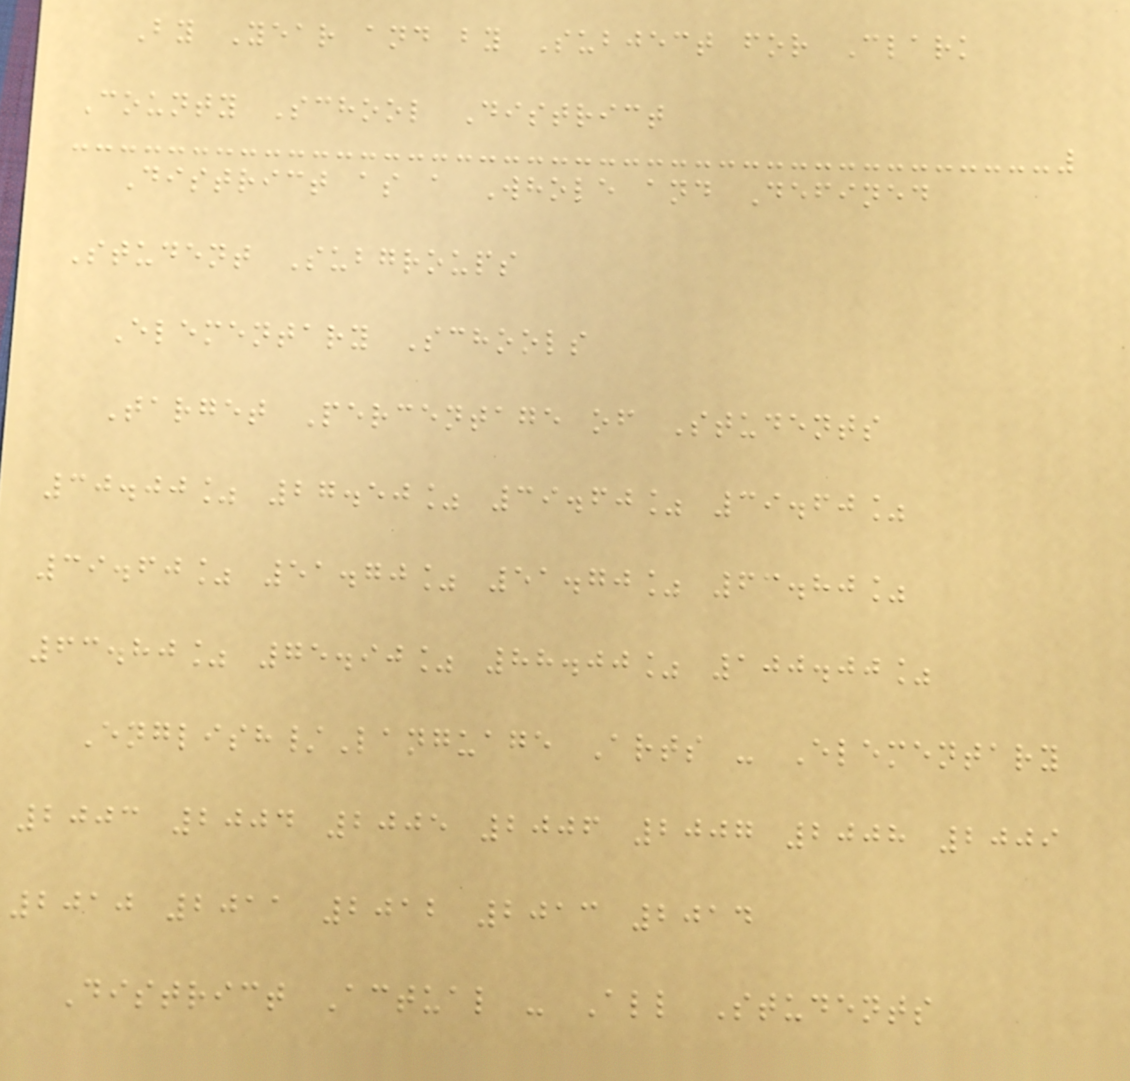By Year and by Subject for Clark
County School District
District as a Whole and Defined
Student Subgroups
Elementary Schools
Target Percentage of Students
30.00% 27.50% 39.60% 39.60%
39.60% 51.70% 51.70% 63.80%
63.80% 75.90% 88.00% 100.00%
English/Language Arts - Elementary
2003 2004 2005 2006 2007 2008 2009
2010 2011 2012 2013 2014
District Actual - All Students
